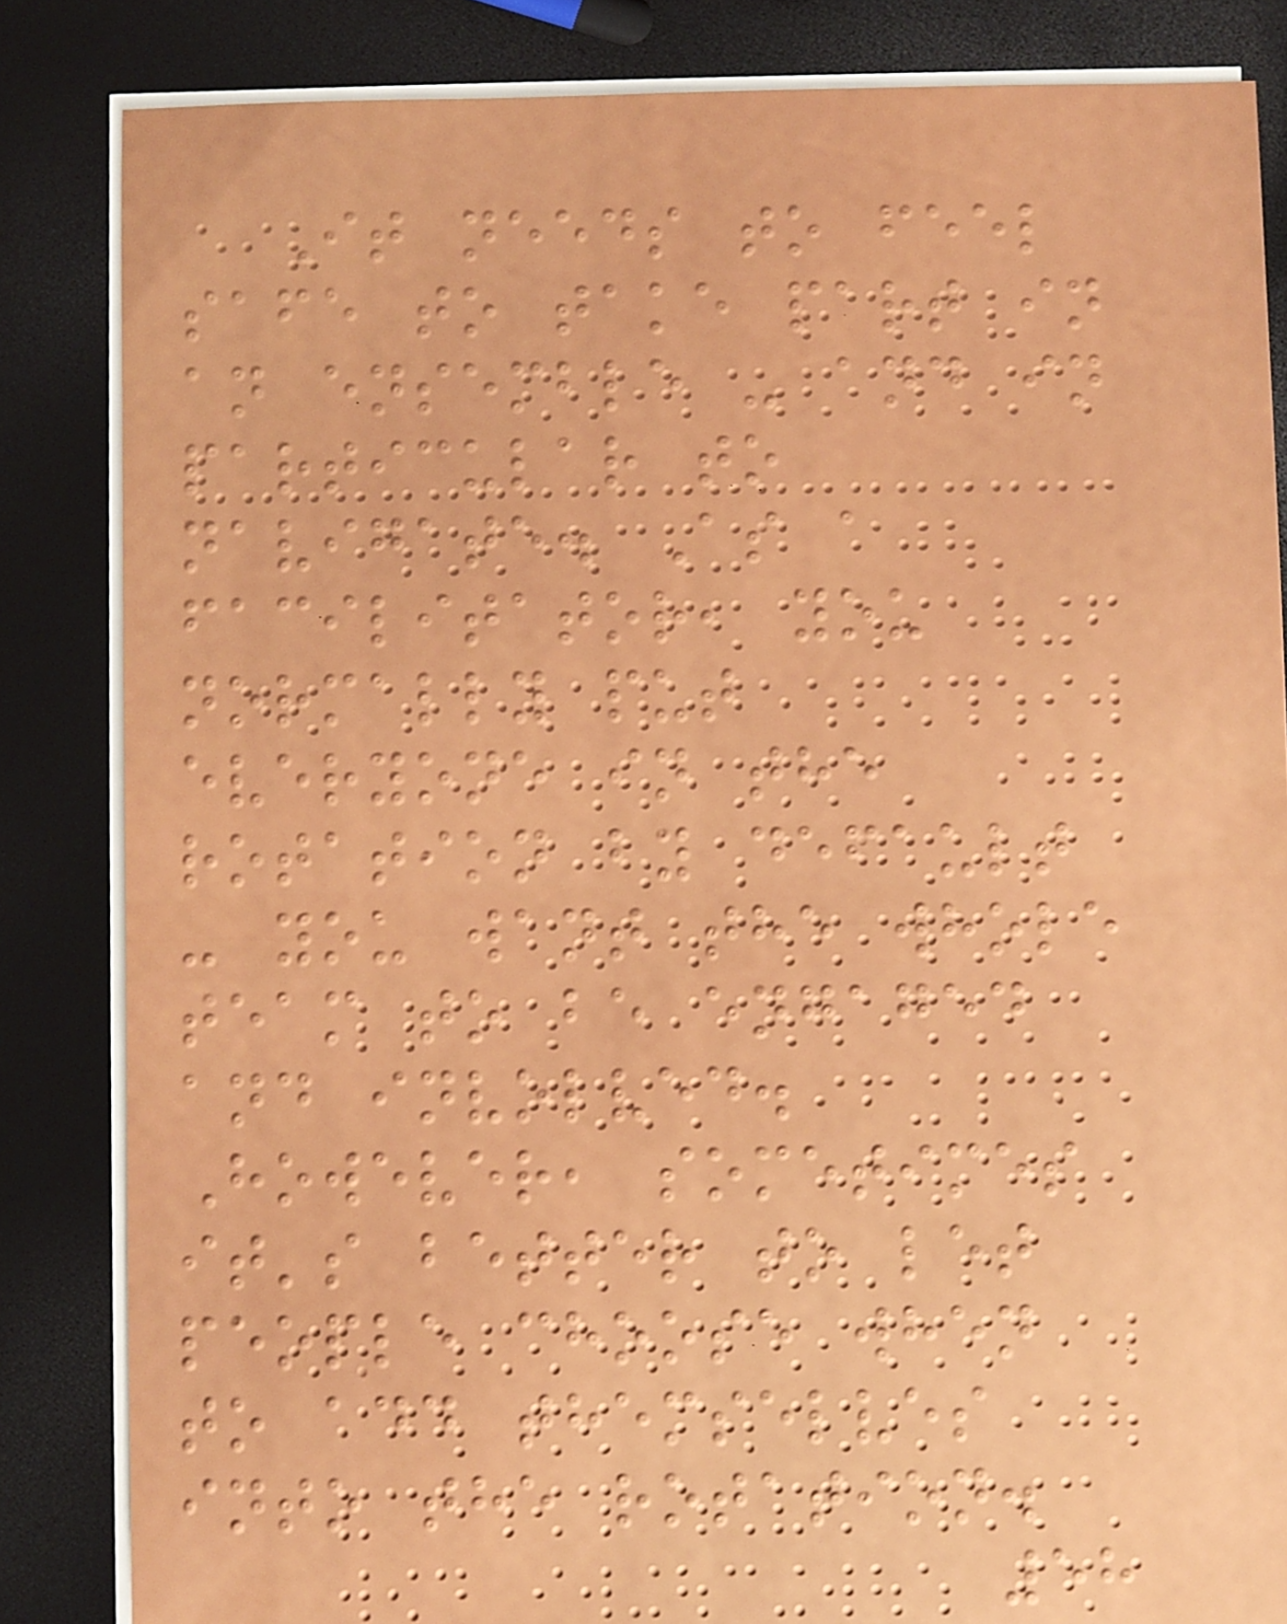It needs to feel
safe to take part in
an ensemble - and in
particular to
navigate. As a
facilitator, you
normally put
everyone in the
rotation by default
- you want the whole
team to be engaged
and involved.
However, sometimes
it's better to let
people choose when
to add themselves
into the rotation.
58
